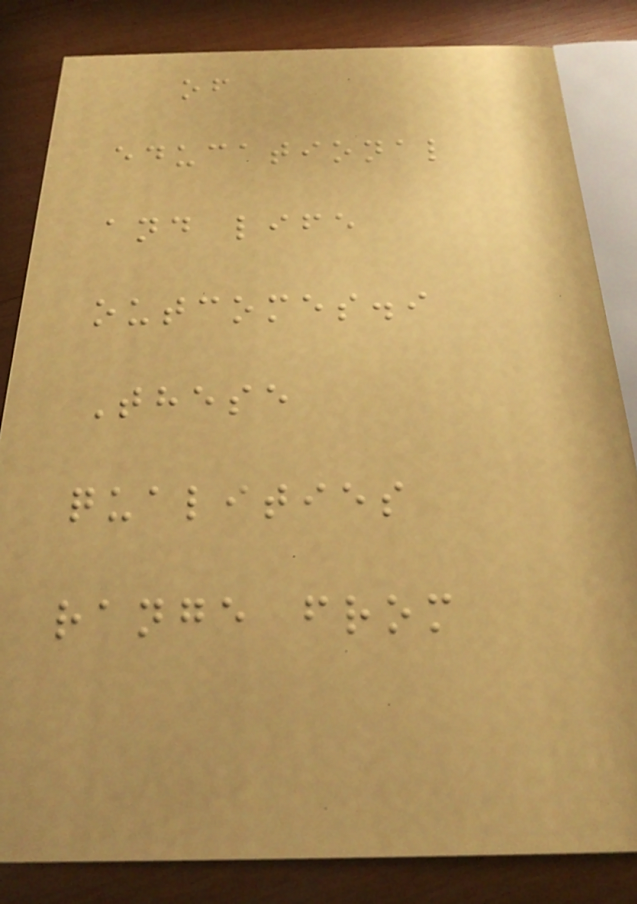of
educational
and life
outcomes.i
These
qualities
range from
